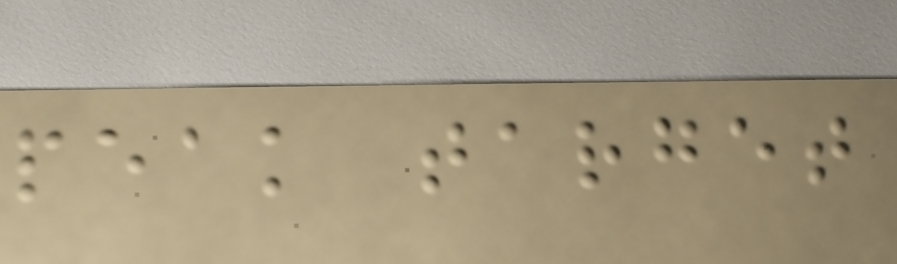peak target
